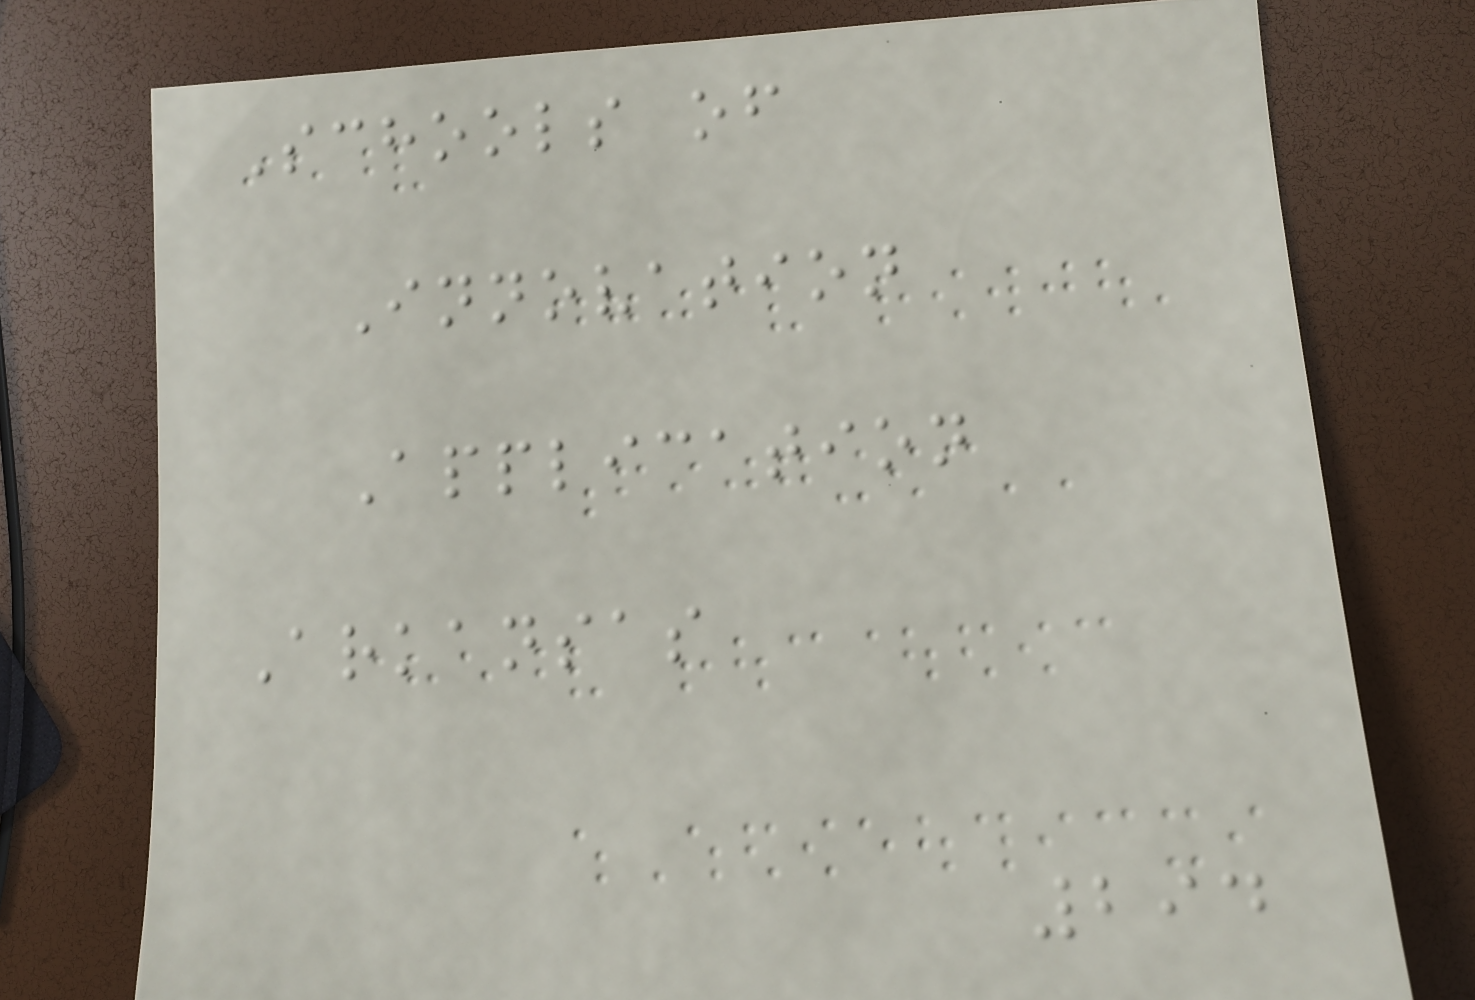Schools of
Innovation
Application
Arkansas
294
